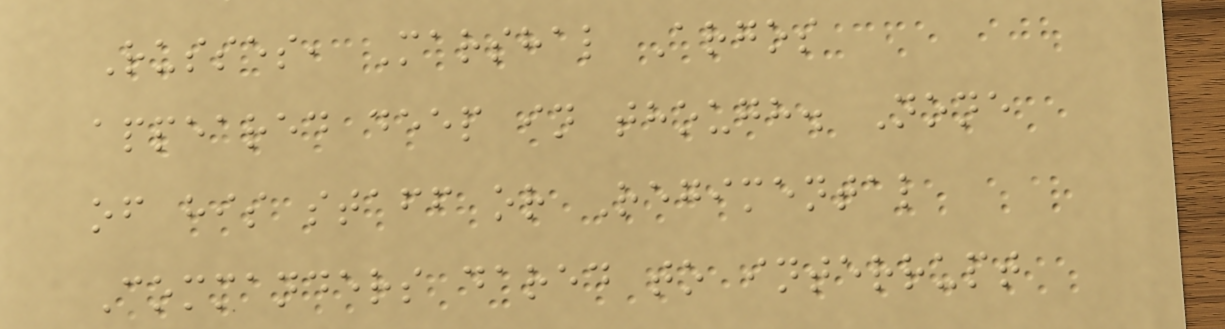Russes, Marshal Argos
appeared deep in though. None
of his staff or Regimental
Commanders dared to interrupt
